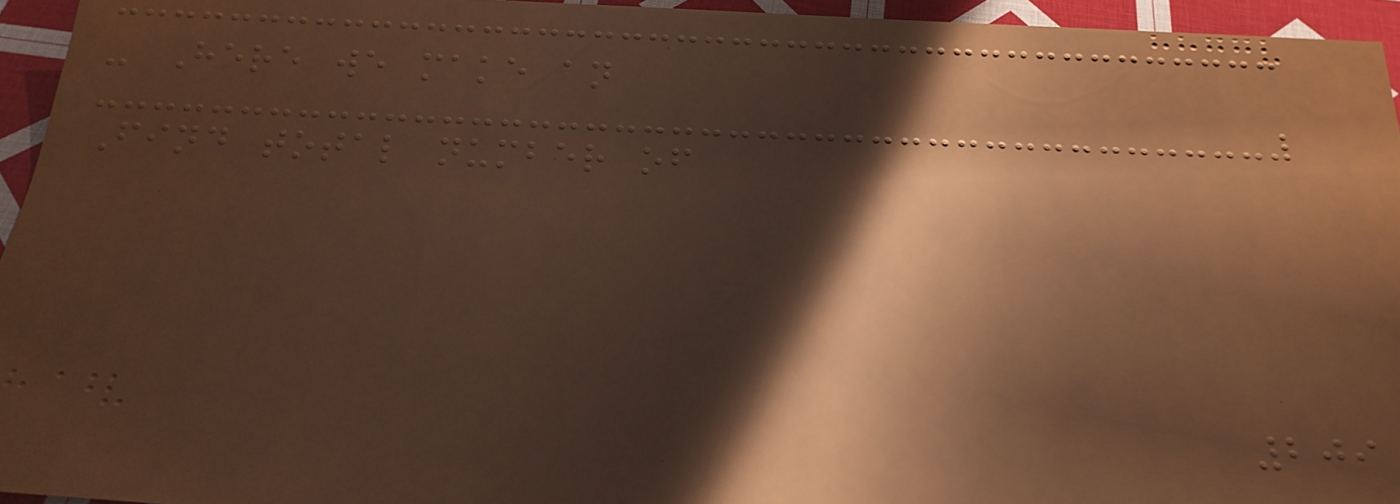- Here we make an
Find total number of
209
